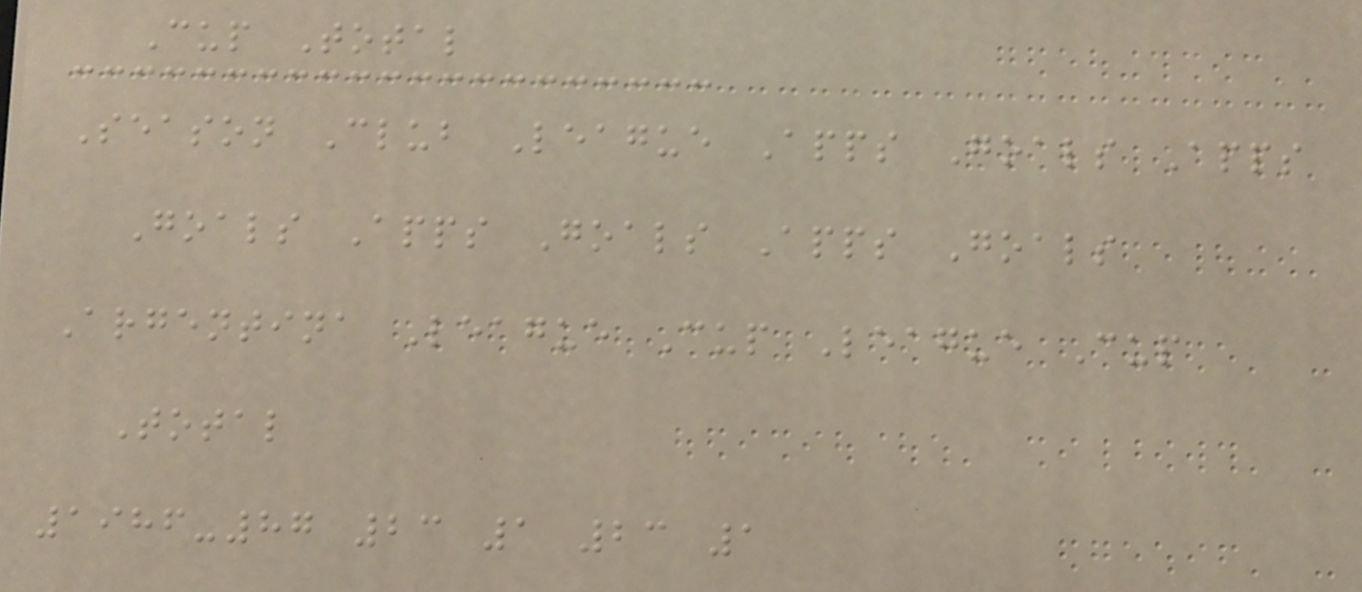Cup Total
Season Club League Apps Goals Apps
Goals Apps Goals Apps Goals
Argentina League Cup League Cup
Total
1986-87 23 1 23 1
